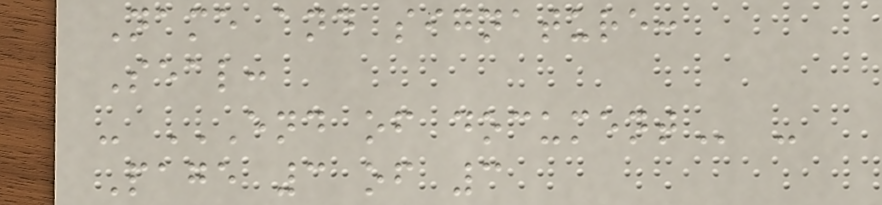Name and signature:
Seal:
- END OF DOCUMENT -
Page 3 of 3
